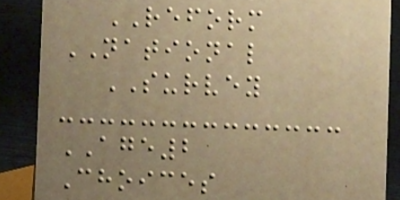REFORM
NATIONAL
SURVEY
AGE2
Choices
